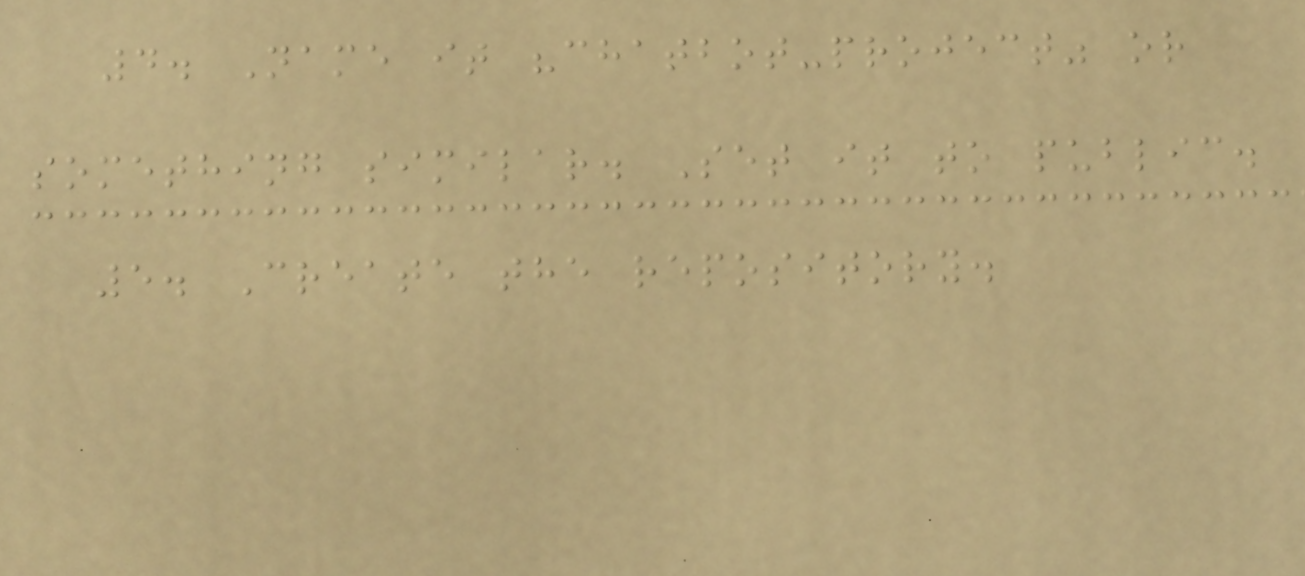4. Name it "chatbot-project" or
something similar. Set it to public.
5. Create the repository.
